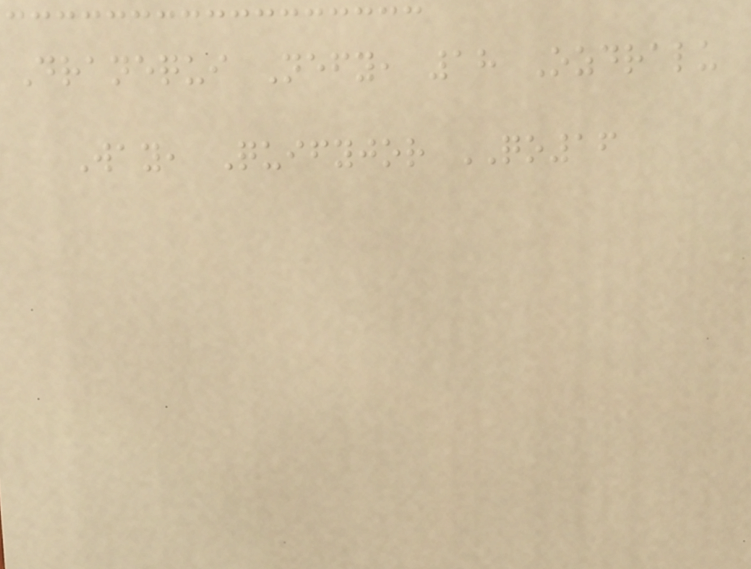Dranequi Nefy, 18 Ozdralu
Way, Quifyjor QO16
